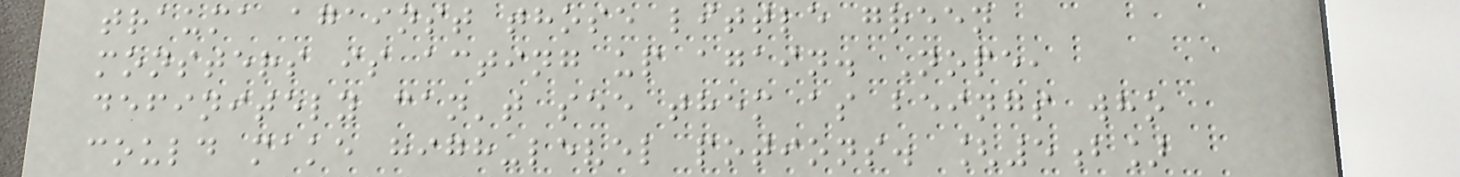trauma against those little green
monsters is acting up again. Nope,
definitely can't see them as beings who
could make high-level potions. [5b]
